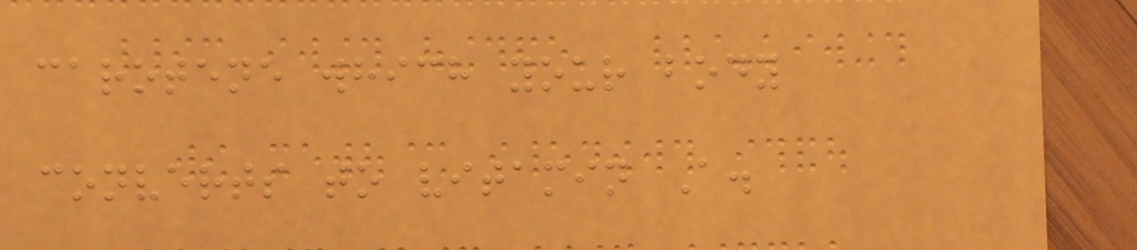carotene which your body
converts to vitamin A.
